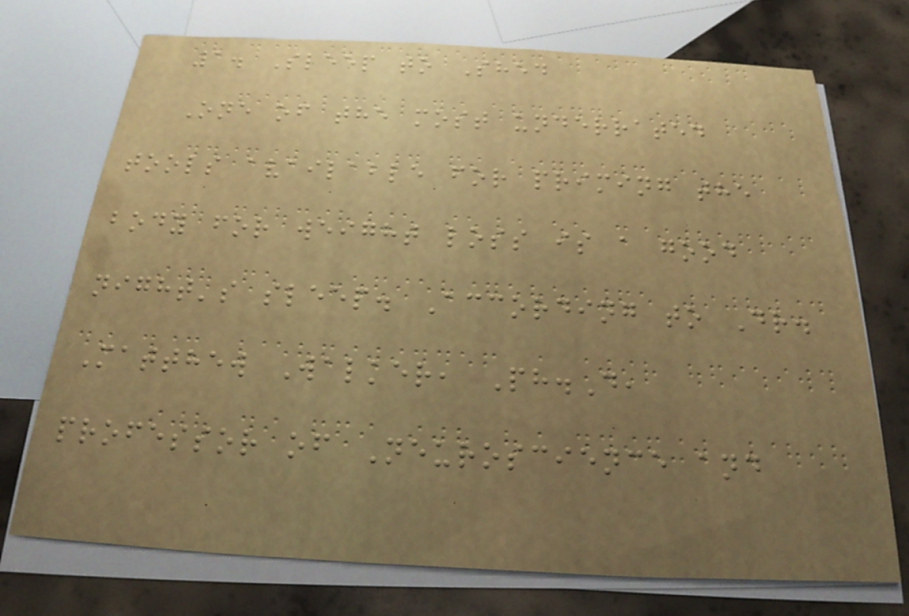1. Sleep to Shed
One of the most underrated
tools available for priming the
body for weight loss is a good
night's sleep. According to Dr.
Matthew Walker, Ph.D,
professor of Neuroscience and
